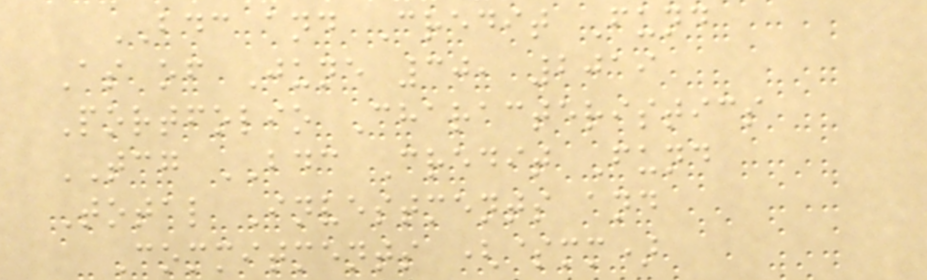BDC and Credit Fund
As of June 30, 2019
Portfolio Characteristics
TCG BDC Credit Fund
Total Investments and
Commitments ($mm)
